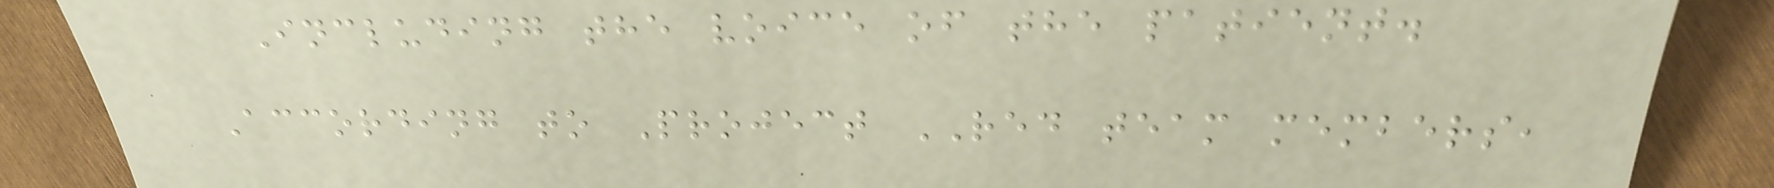Including the voice of the patient.
According to Project RED team members,
